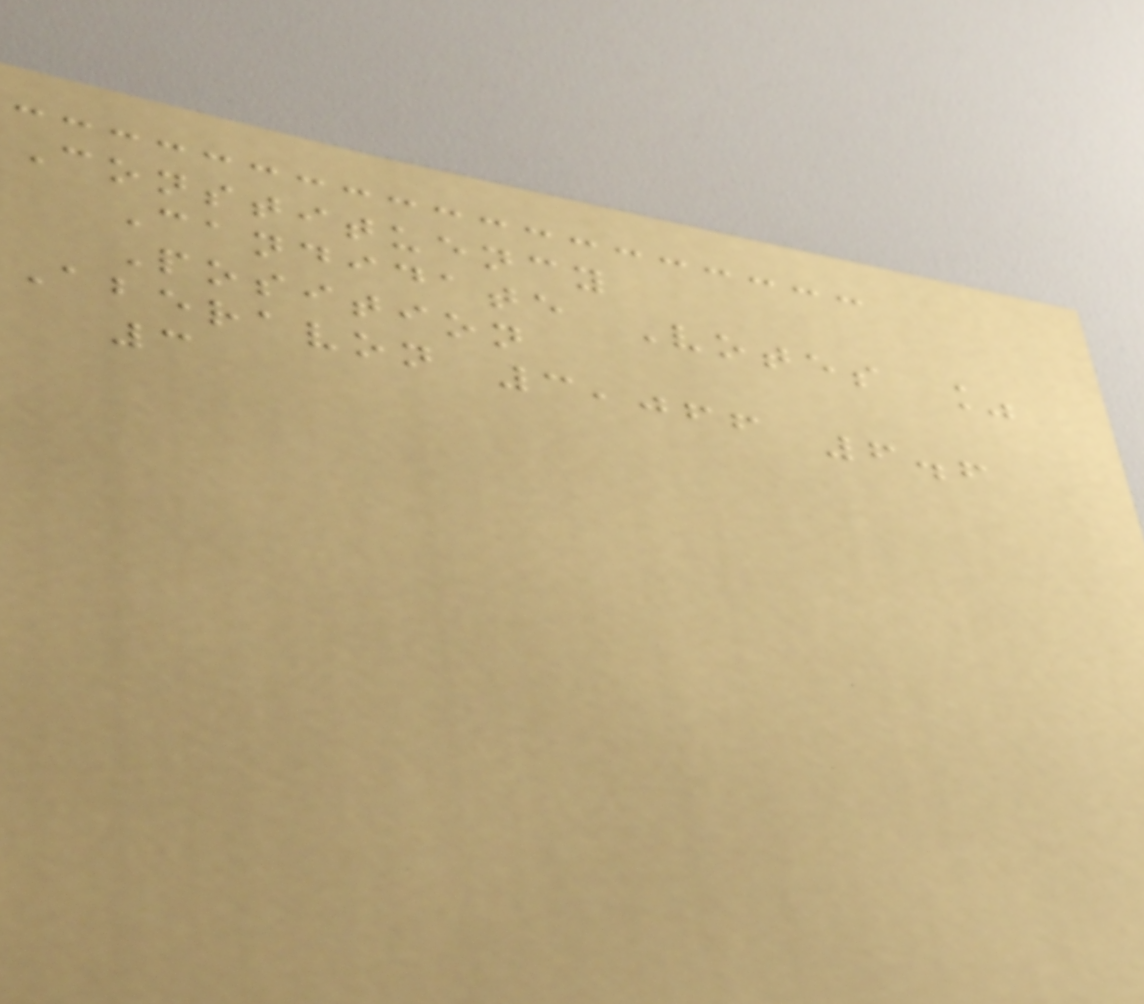Constituency
Candidate Votes %
Position
Aberavon 3,066 6.6
3
